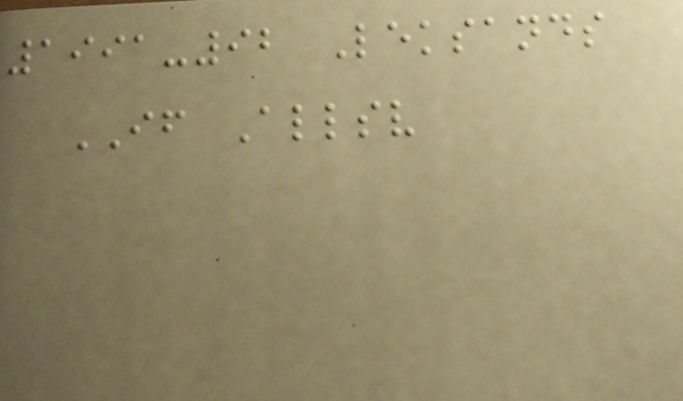1991-92 Leksands
IF Allsv
